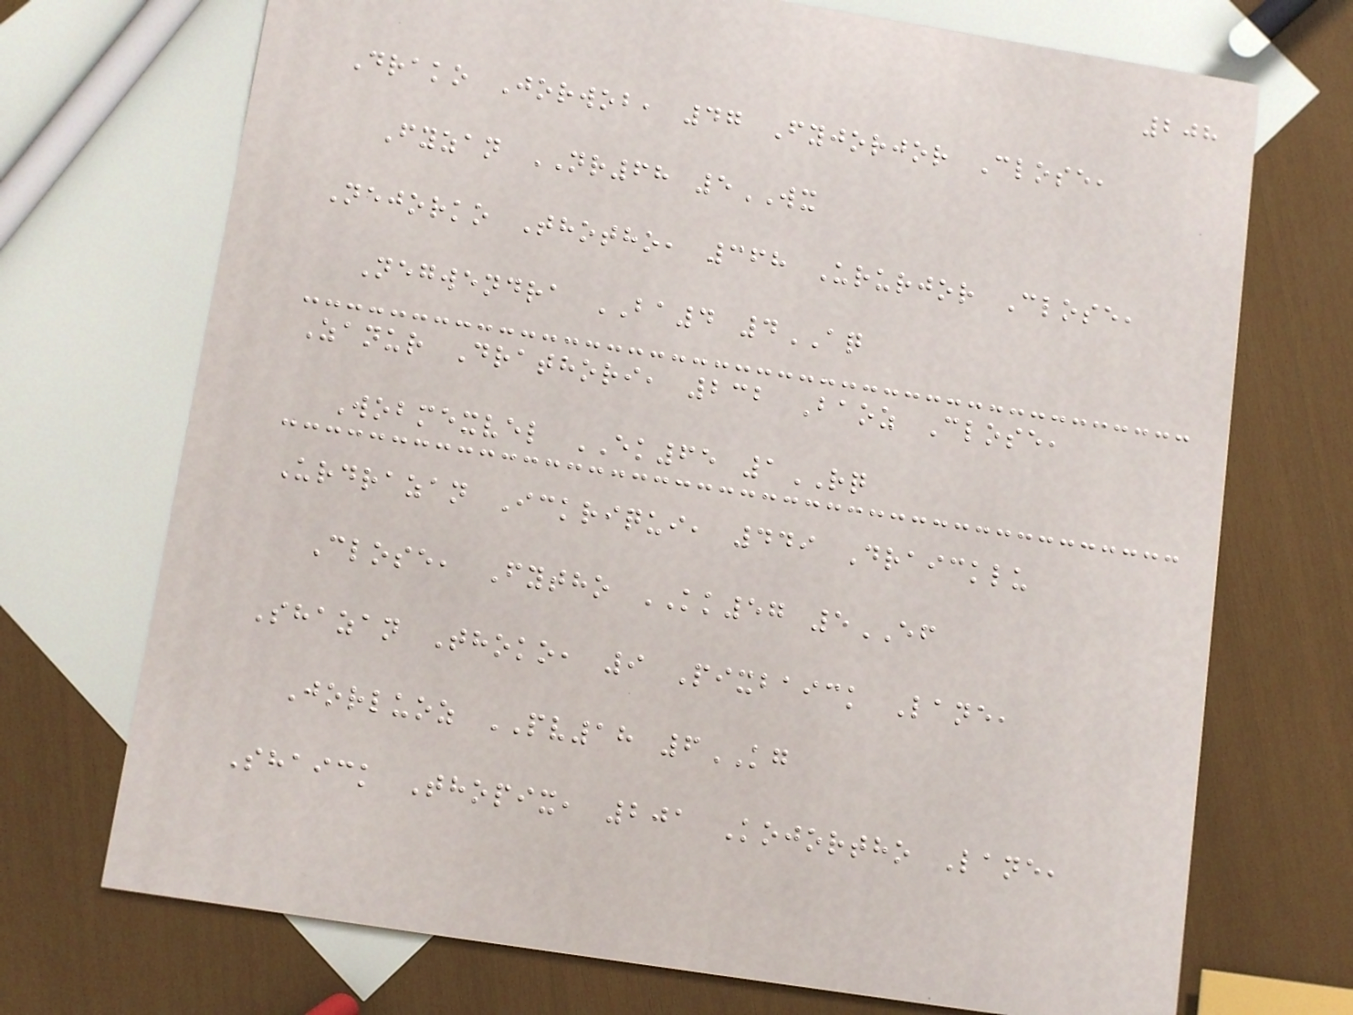208
Drako Jorwob, 47 Fyjorjor Close,
Fyzan NR68 5WX
Nejorko Thotho, 368 Ururjor Close,
Negwendra BA4 4AQ
Zanur Drathori, 232 Baoz Close,
Wobmexvel EK65 1RQ
Urdrazan Ickriqui, 449 Draicklu
Close, Fytho KK57 5EF
Shazan Thoko, 9 Pixbaick Lane,
Jorluoz PV18 6KG
Shaick Thopix, 201 Kojortho Lane,
